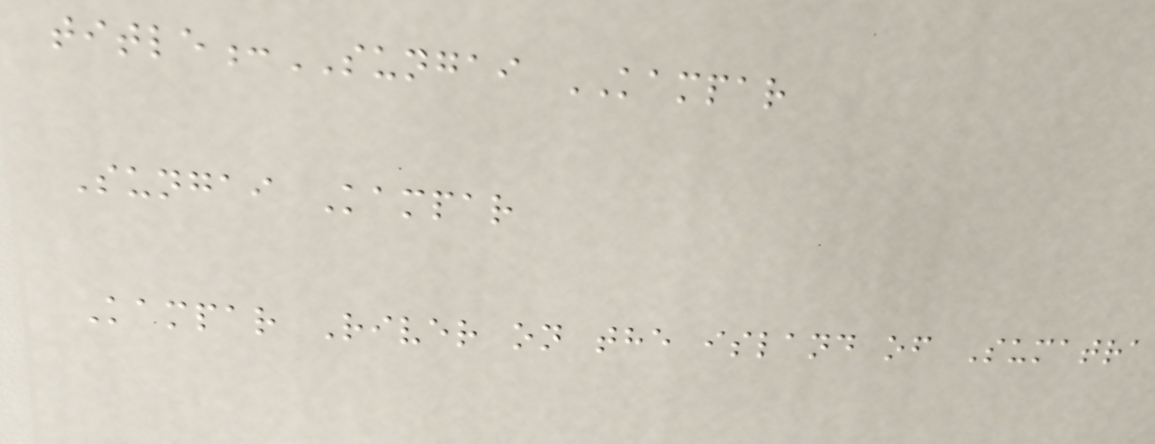title:SUNGAI KAMPAR
Sungai Kampar
Kampar River on the island of Sumatra
